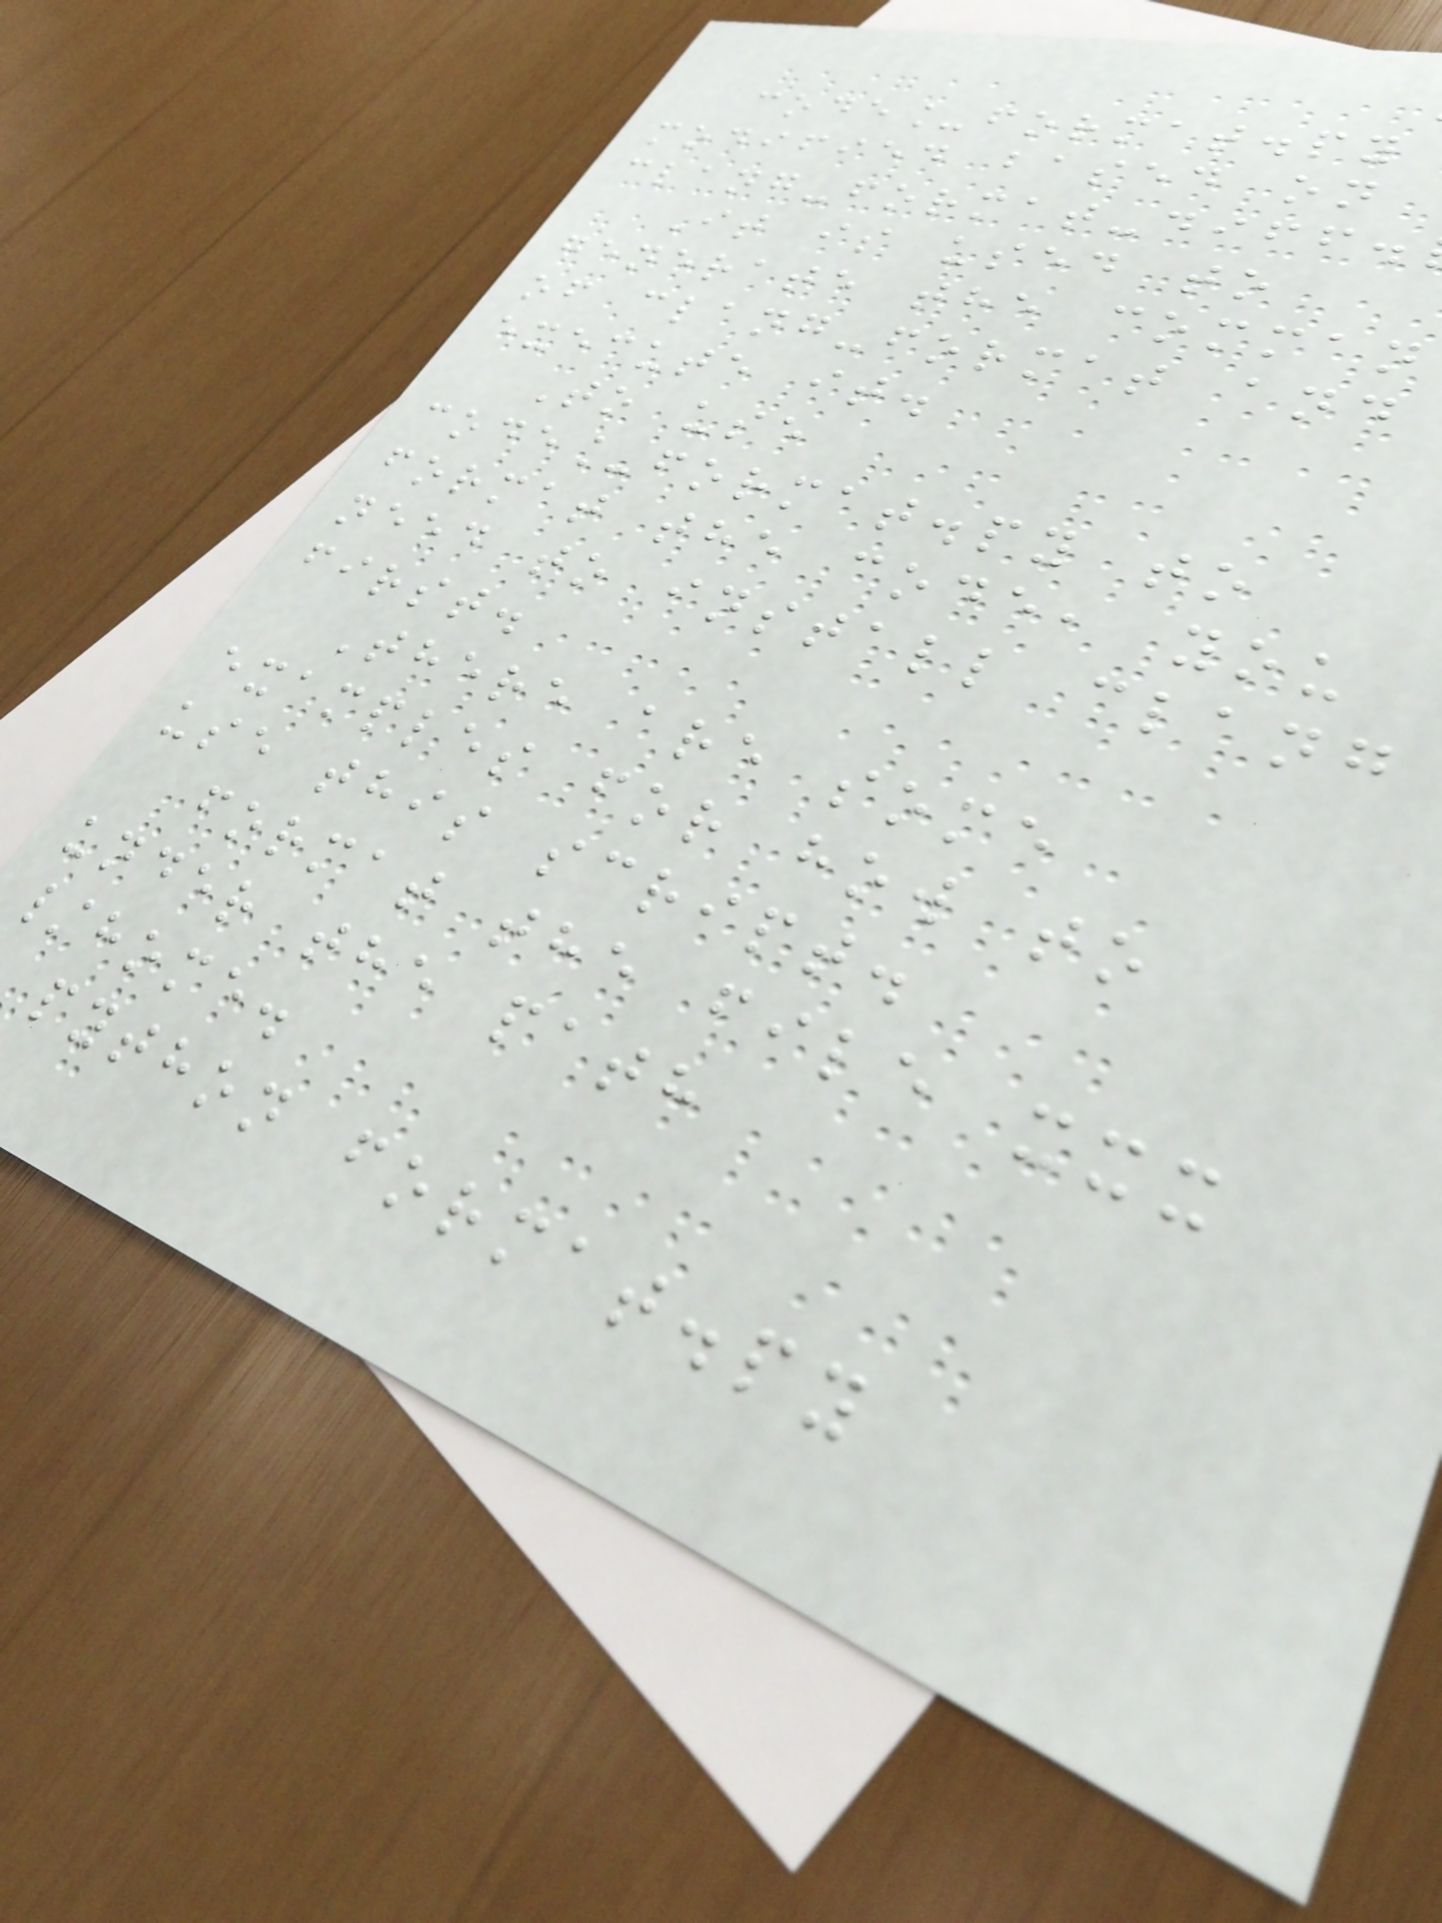code_format.py
modified based on
clang-format-diff.
It is used to
generate the comman
of clang-format and
execute it.
To use
code_format.py to
format the code, you
need to install clang
first.
There are some
examples for how to
use this script.
format the file xxx
under the path
/home.
python format.py
